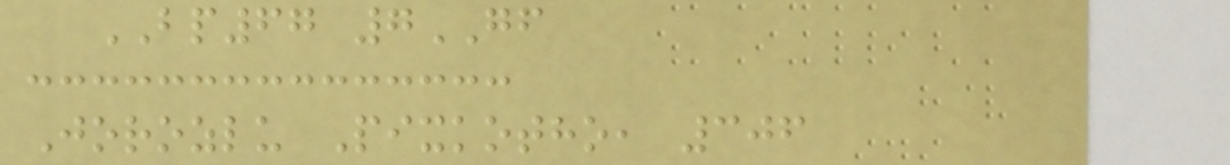BP67 7GF
Jorozlu Pixkotho, 306
